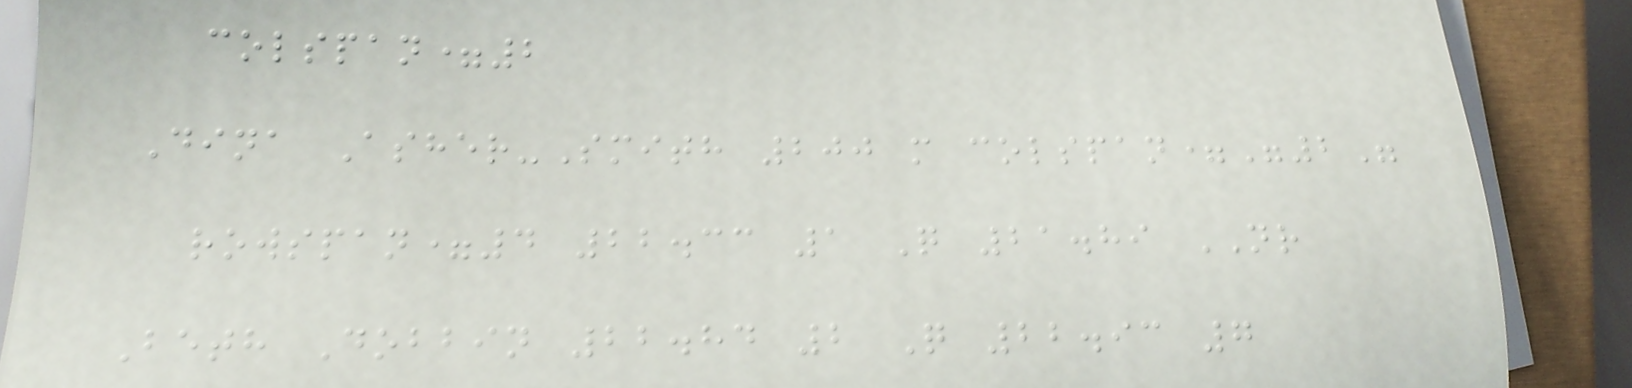colspan=2
Dina Asher-Smith 200 m colspan="2"
rowspan=4 22.33 1 Q 21.89 NR
Beth Dobbin 22.84 2 Q 22.93 7
